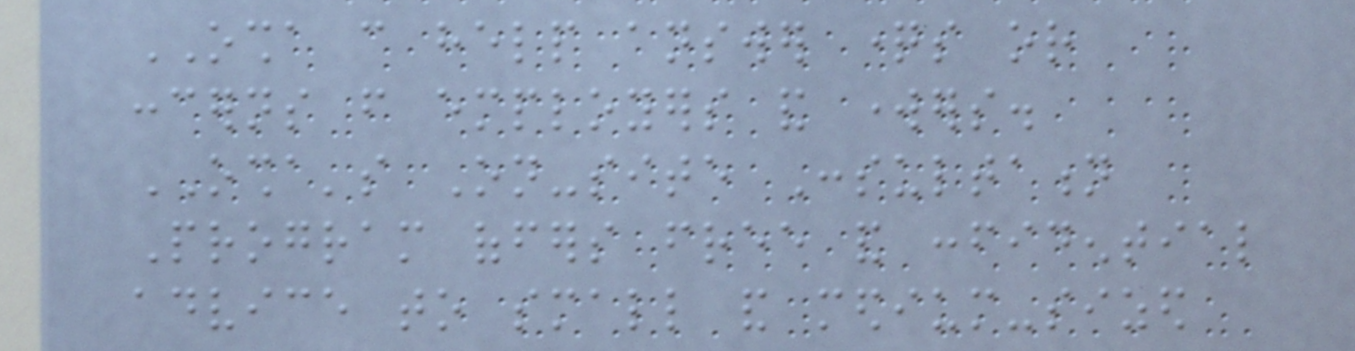OSHA can help answer questions or
concerns from employers and workers.
OSHA's On-site Consultation
Program offers free and confidential
advice to small and medium-sized
